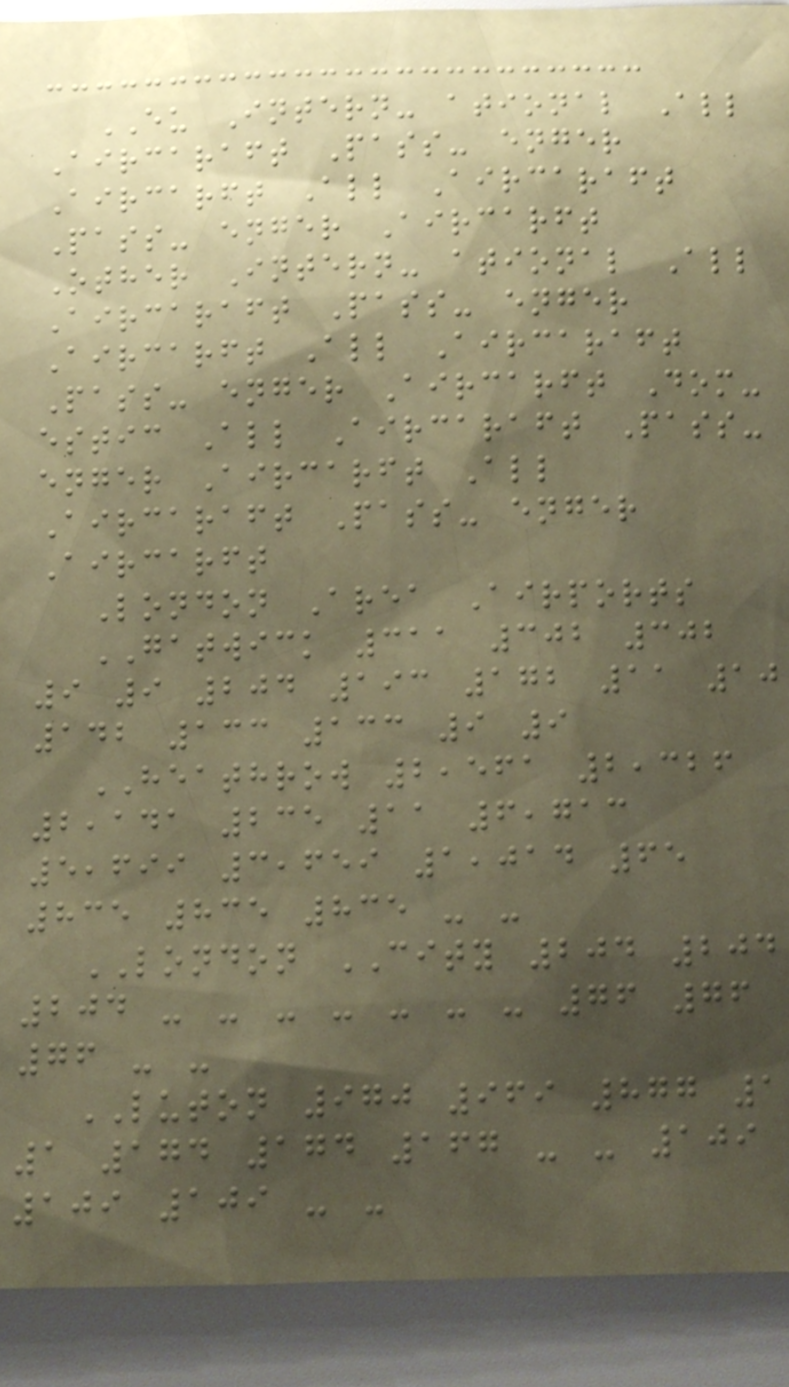EU Intern- ational All
Aircaraft Pass- enger
Aircarft All Aircaraft
Pass- enger Aircarft
Other Intern- ational All
Aircaraft Pass- enger
Aircarft All Aircaraft
Pass- enger Aircarft Dom-
estic All Aircaraft Pass-
enger Aircarft All
Aircaraft Pass- enger
Aircarft
London Area Airports
GATWICK 311 302 302
9 9 204 193 172 11 10
142 133 133 9 9
HEATHROW 2,561 2,326
2,141 235 11 6,713
5,699 3,659 1,014 65
835 835 835 - -
LONDON CITY 204 204
204 - - - - - - - 76 76
76 - -
LUTON 970 969 877 1
1 174 174 167 - - 109
109 109 - -
